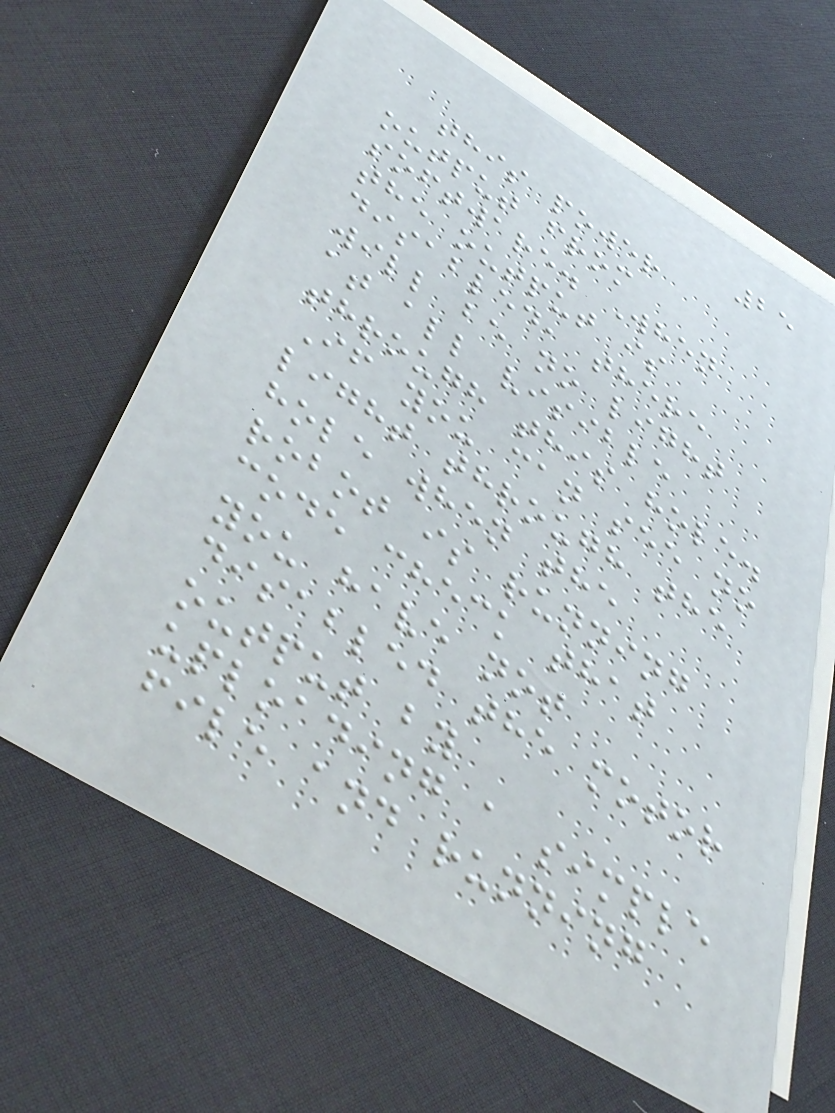25
this power
output from
software. When
the output is
disabled, there
will be no light
at all visible
through this hole.
If you can see no
light through the
hole when the
robot is running
code check that
you have not
disabled the motor
output by
uploading a simple
file and running
